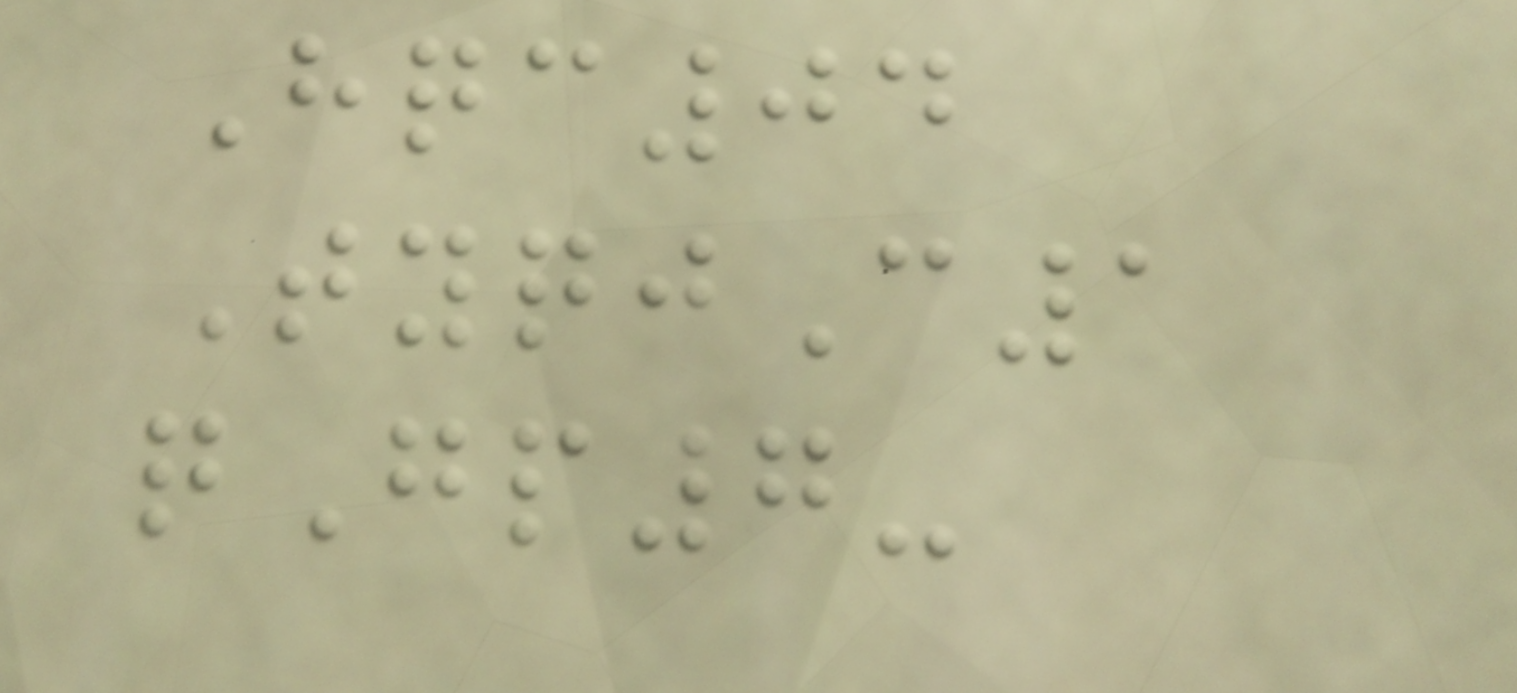Hqc04
TyqjC1
qGp7-
